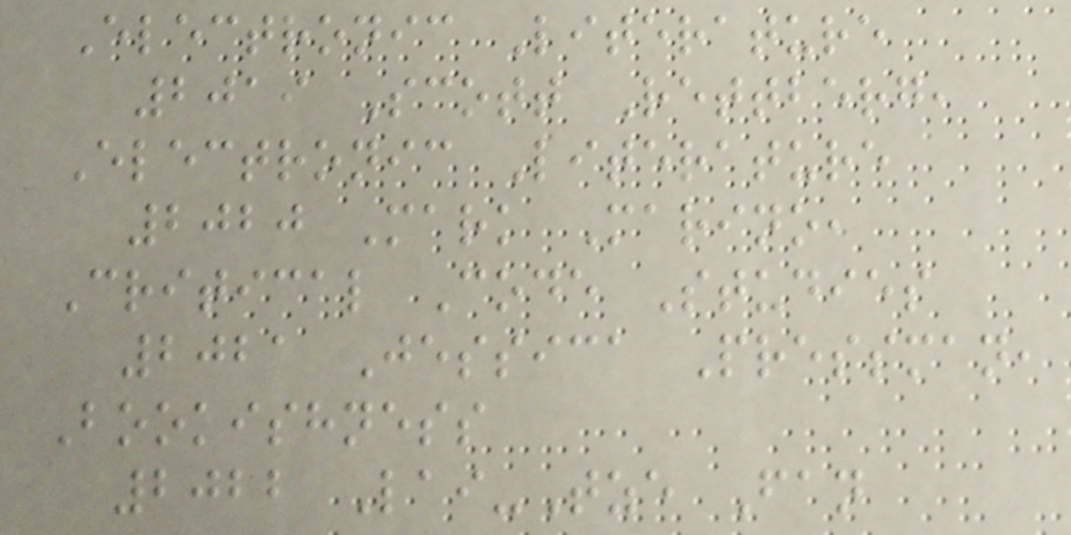Electronic Literature
2019 Scott Rettberg,
Electronic Literature
2020 Mark Marino,
Critical Code Studies
2021 Jessica Pressman,
Bookishness
2022 Lai-Tze Fan
